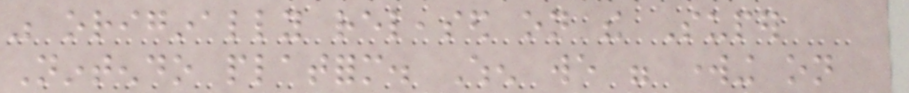was originally released on the Super
Nintendo platform. When we were working on
